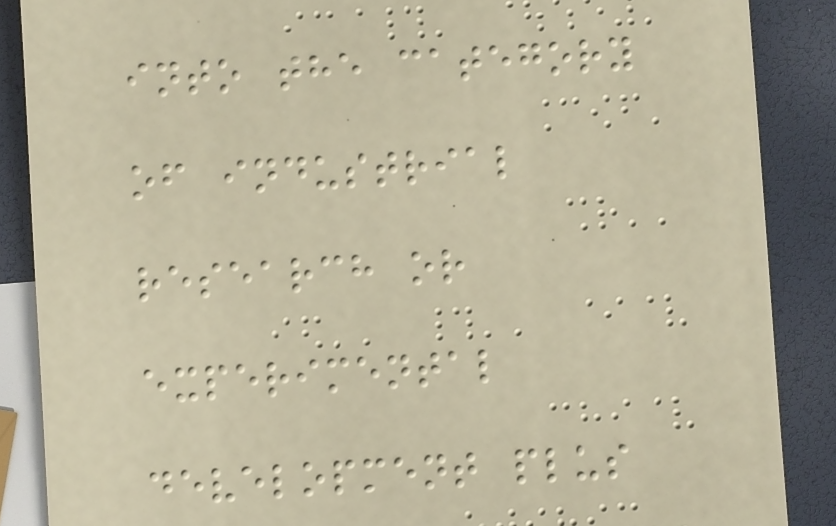into the category
of industrial
research or
experimental
development plus
